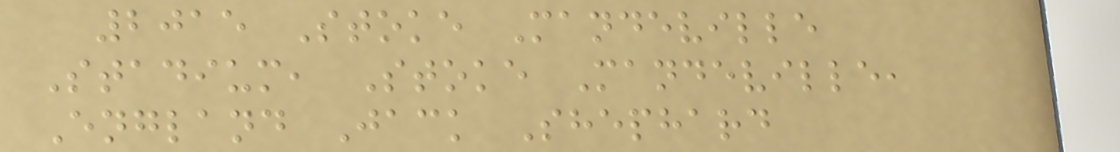2015 Stoke Mandeville
Stadium, Stoke Mandeville,
England Jack Shephard
